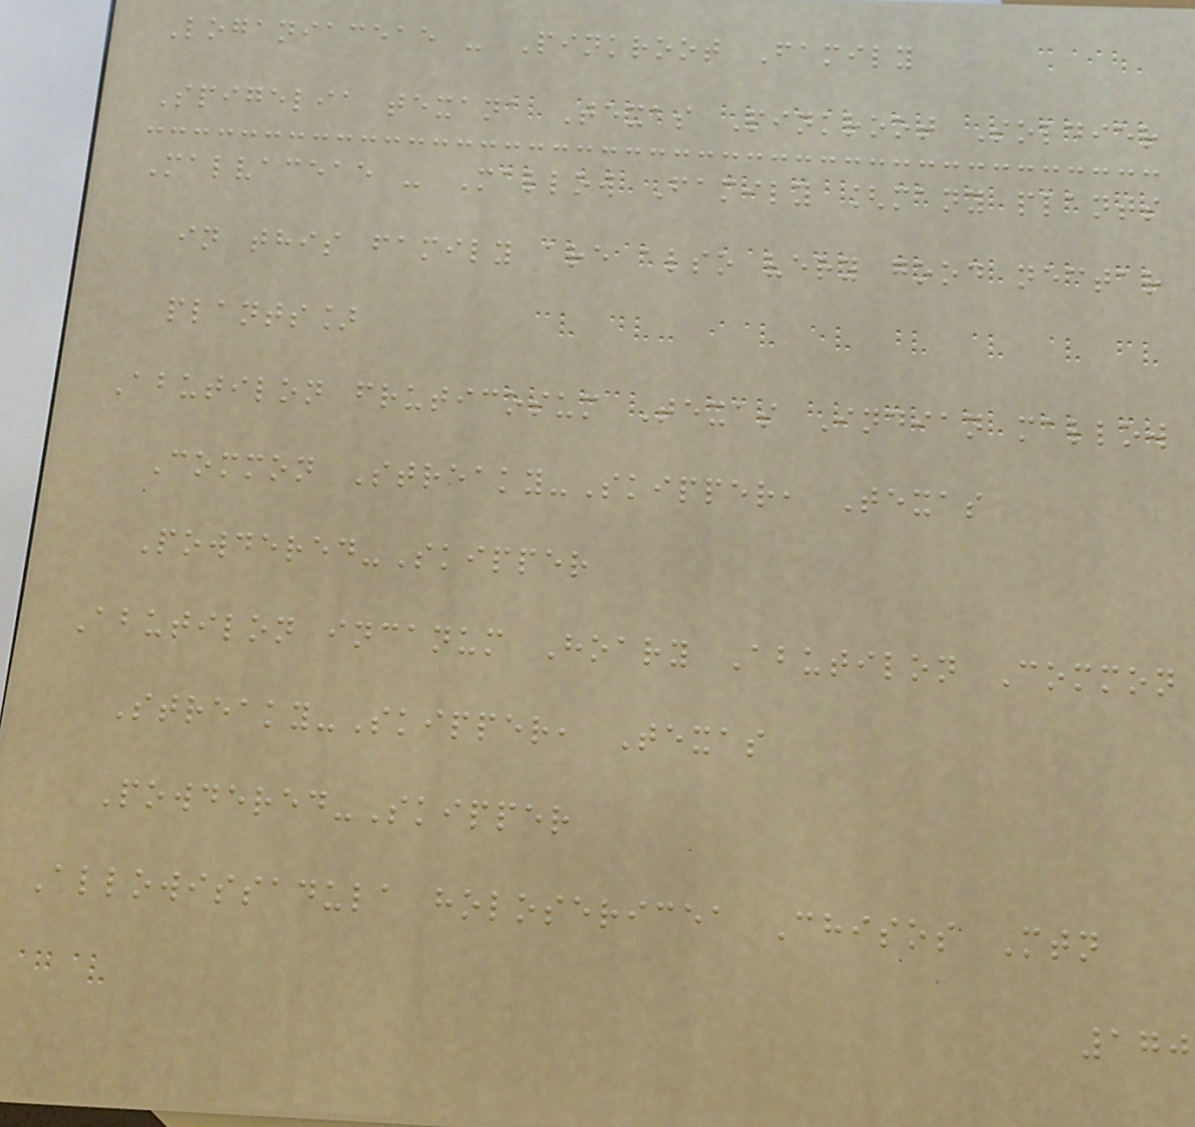Loganiaceae - Pinkroot Family
Spigelia texana Texas Pinkroot Soldier
Malvaceae - Mallow Family [many plants
in this family are also very good nectar
plants]
Abutilon fruticosum Texas Indian mallow
Common Streaky-Skipper, Texas
Powdered-Skipper
Abutilon incanum Hoary Abutilon Common
Streaky-Skipper, Texas
Powdered-Skipper
Allowissadula holosericea Chisos Mtn
170
